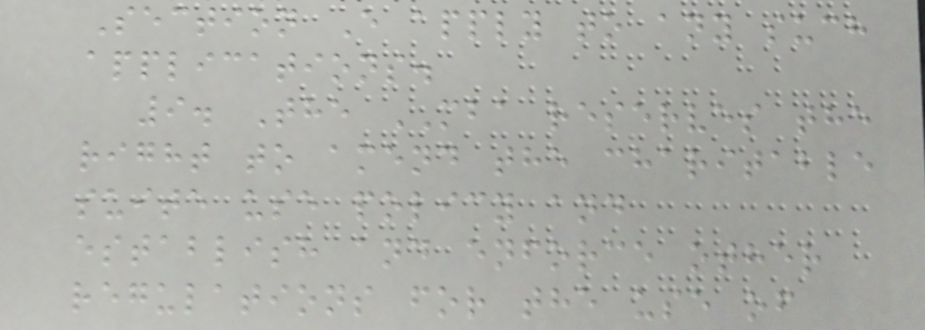Section E apply to any such
applications.
9. The MBA reserves the
right to amend the charitable
suite use policy and
establish and enforce other
regulations for the use of
